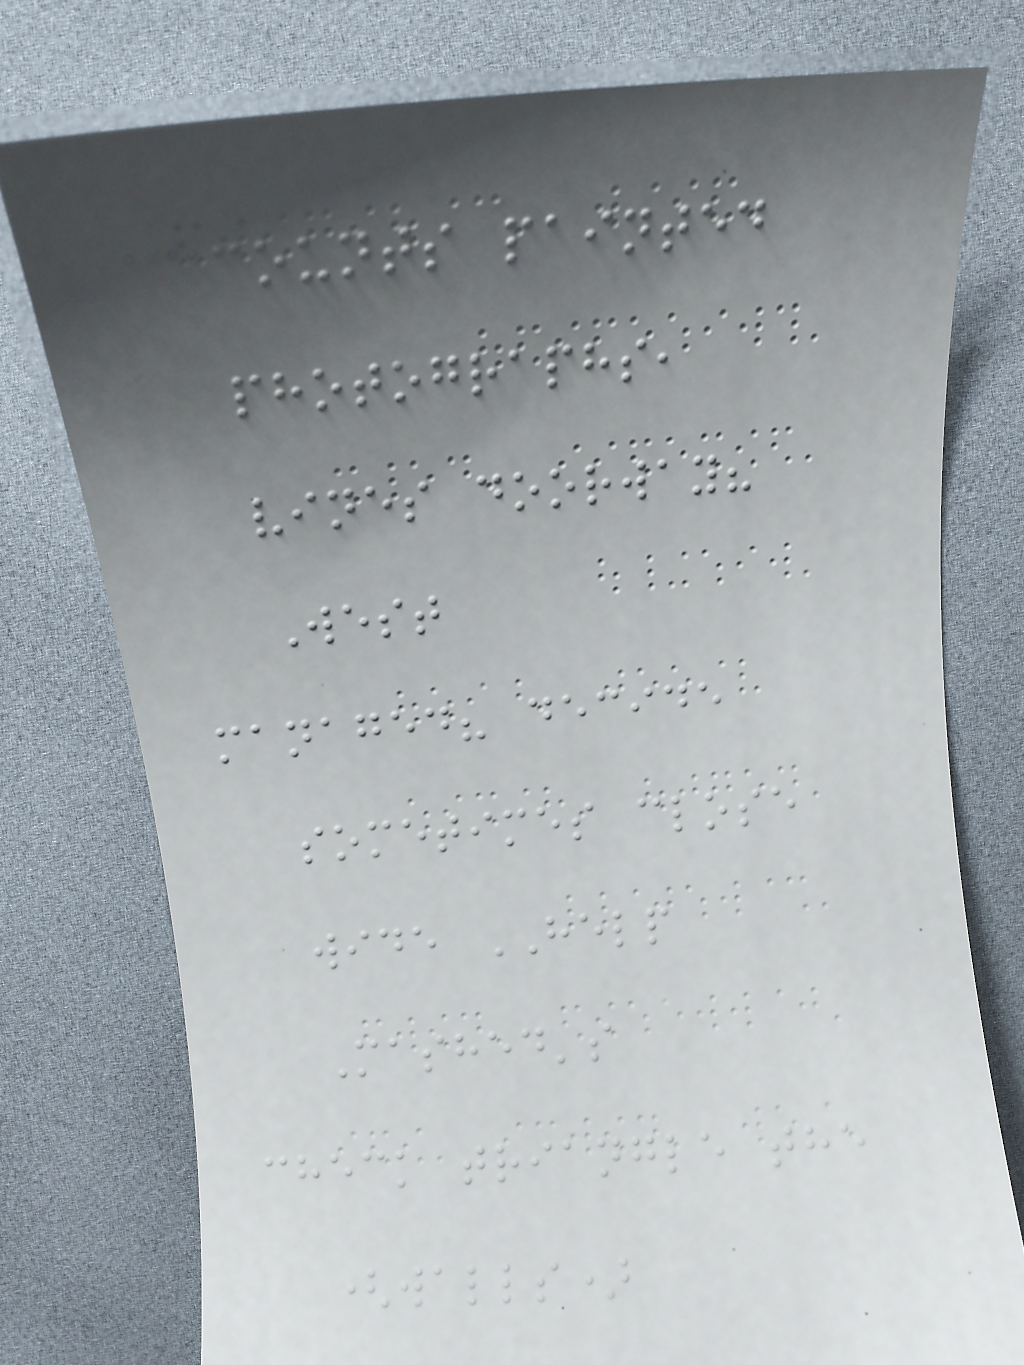accounts painted
photographs,
vines doorway?
West
managed? decide
sometimes close
wide HELP
Mashed's
check triangle the
(walls)
